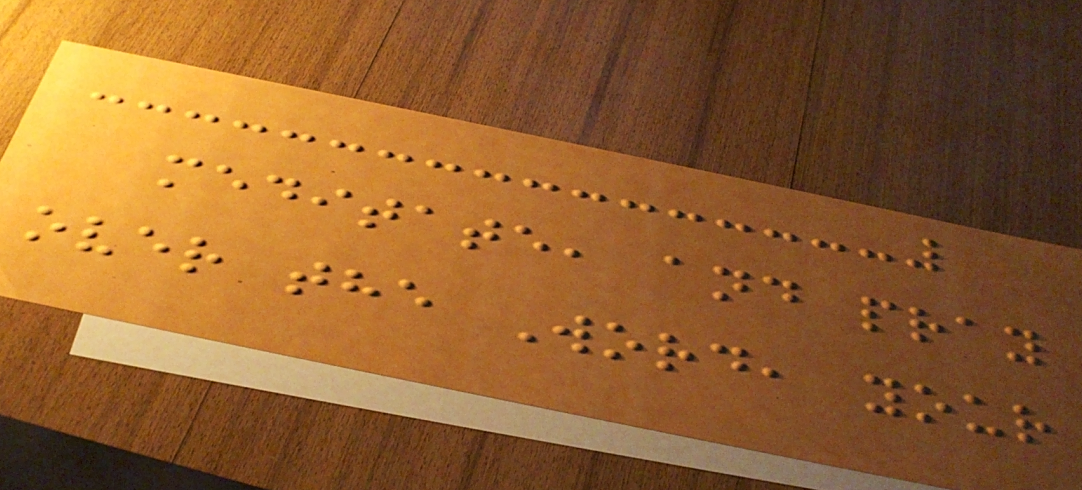meditate, and pray
over the Word, your
